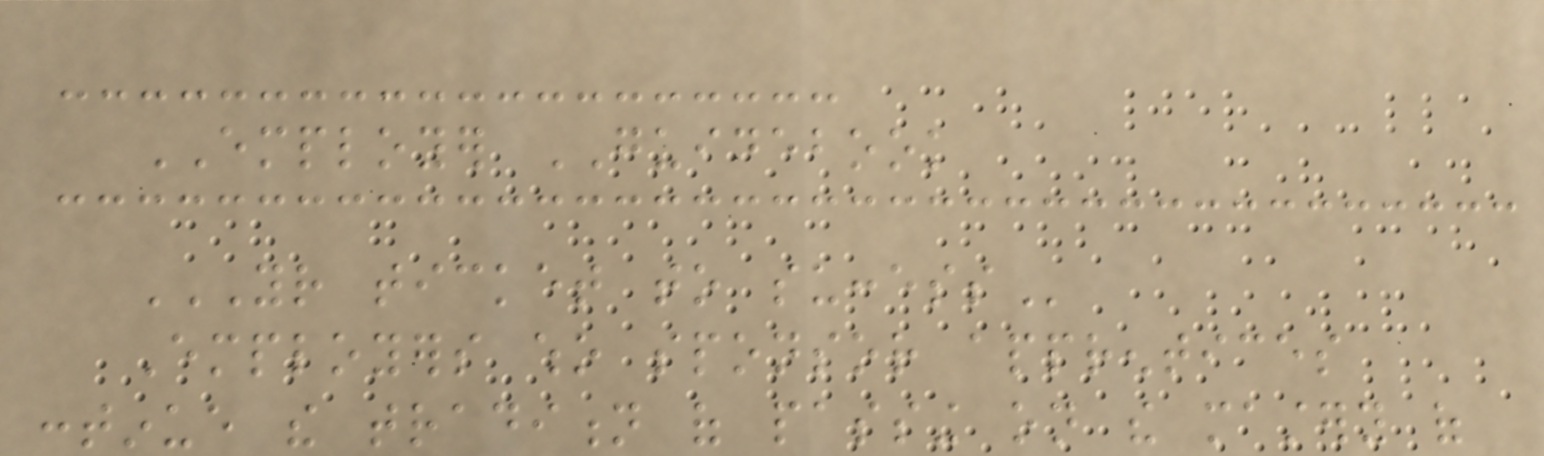EMPLOYER GUIDEBOOK
YOUR TICKET TO SUCCESS
Employers who sponsor apprentices
continue the tradition of passing on the mastery of
